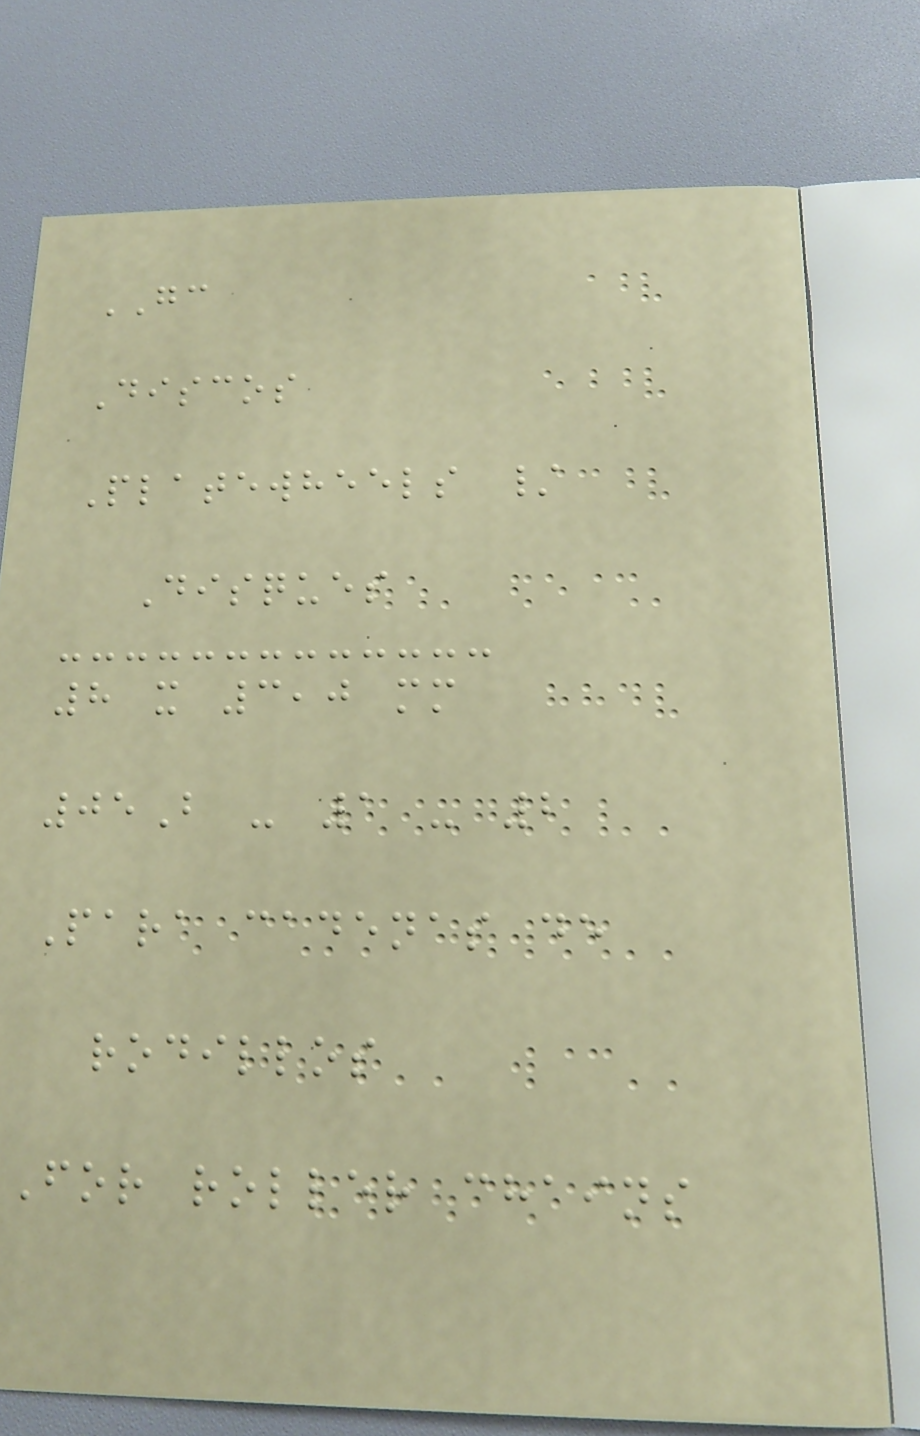GC
Discos
Platewheels /
Disques
8 x 3,0 mm
05B - 1 - 2
Para cadenas de
rodillos
For roller chains
